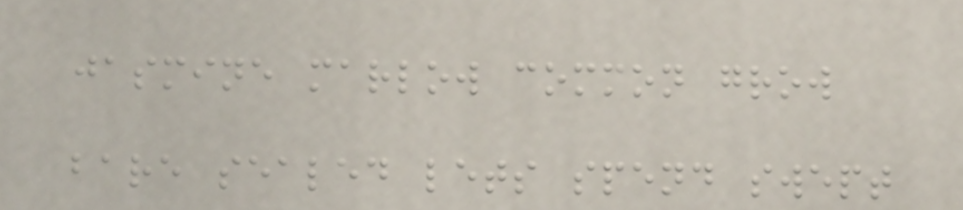jasmine marlow common grow
bare sealed lets spend swept
